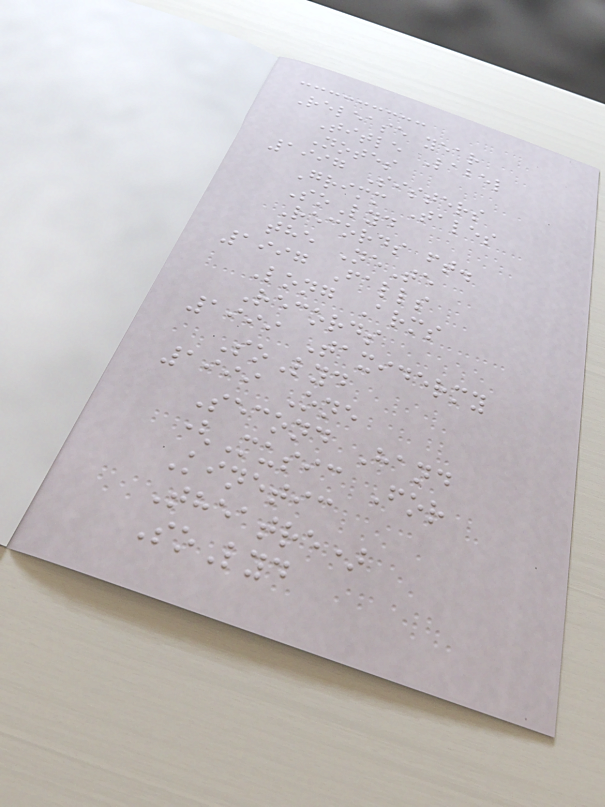Release year
Title Label
Notes
1997 Sisters
Grimm Tales
SoLyd
Records ft.
the NeTe
1997 Falls
Long Arms
Records
1999 Taxidermy
SoLyd
1999 One
Second Hand
(Music For
Kinetic
Theatre)
SoLyd
